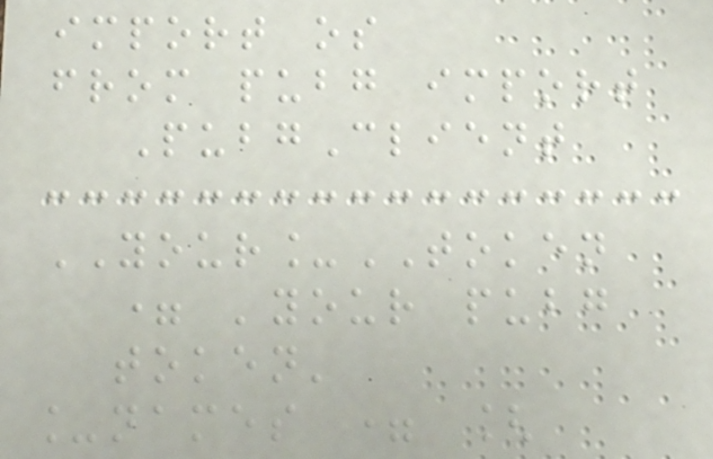import os
from pubg import
PubgClient
YOUR_TOKEN
= 'your pubg
token'
_names = [
